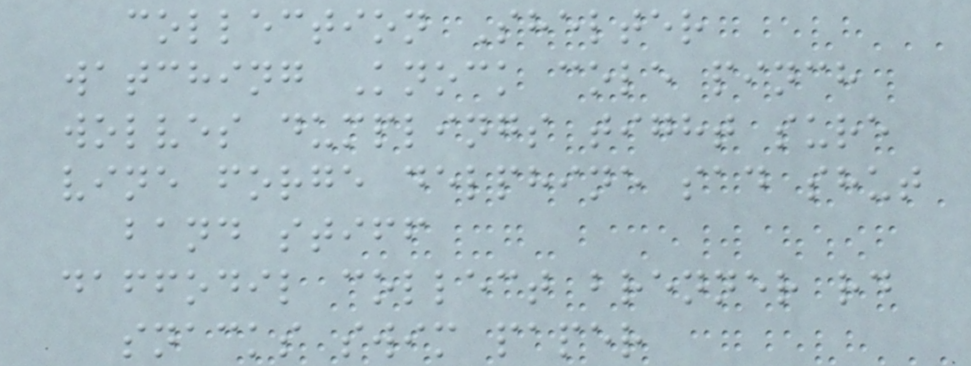collection Shelter
watching Knock cole pinch
wolves dumplings tight sure
vine forge delphine sad shut
band stiff
daffodil collect brenner rd
snacks swim paper
